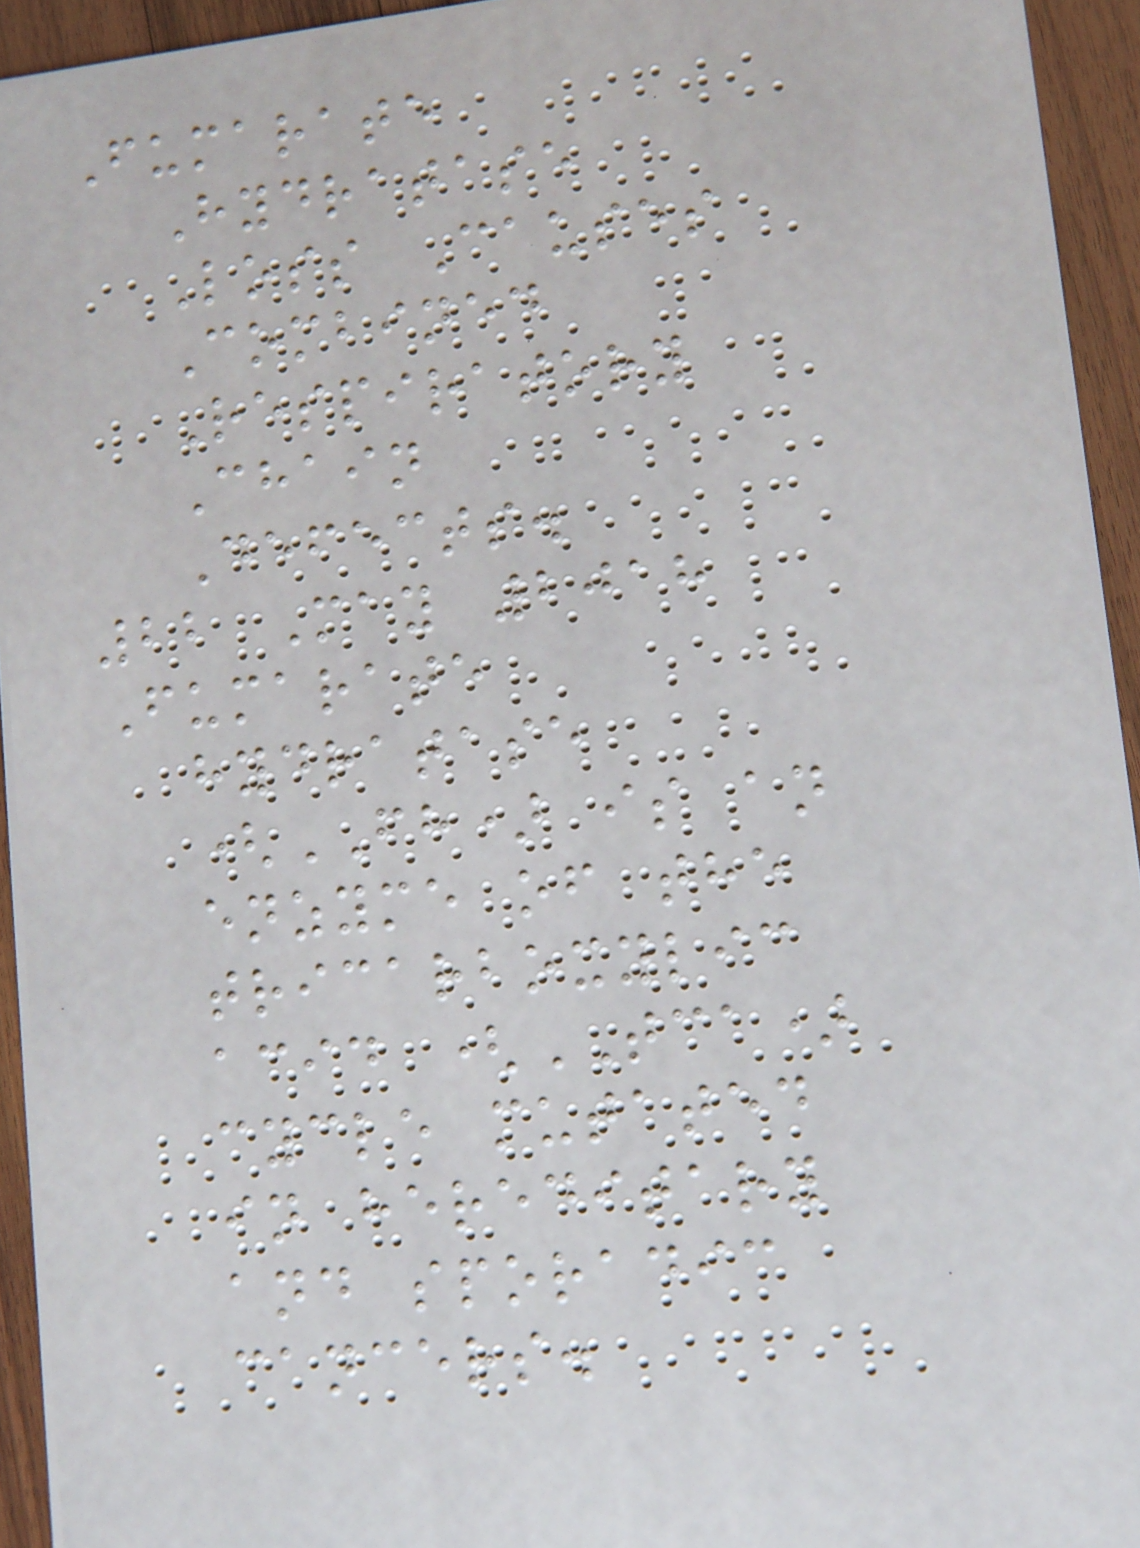Fumarate
Hydratase
Loss Causes
Combined
Respiratory
Chain
Defects.
22 May 2018
Fumarate
hydratase
(FH) is an
enzyme of the
tricarboxylic
acid (TCA)
cycle mutated
in hereditary
and sporadic
cancers.
